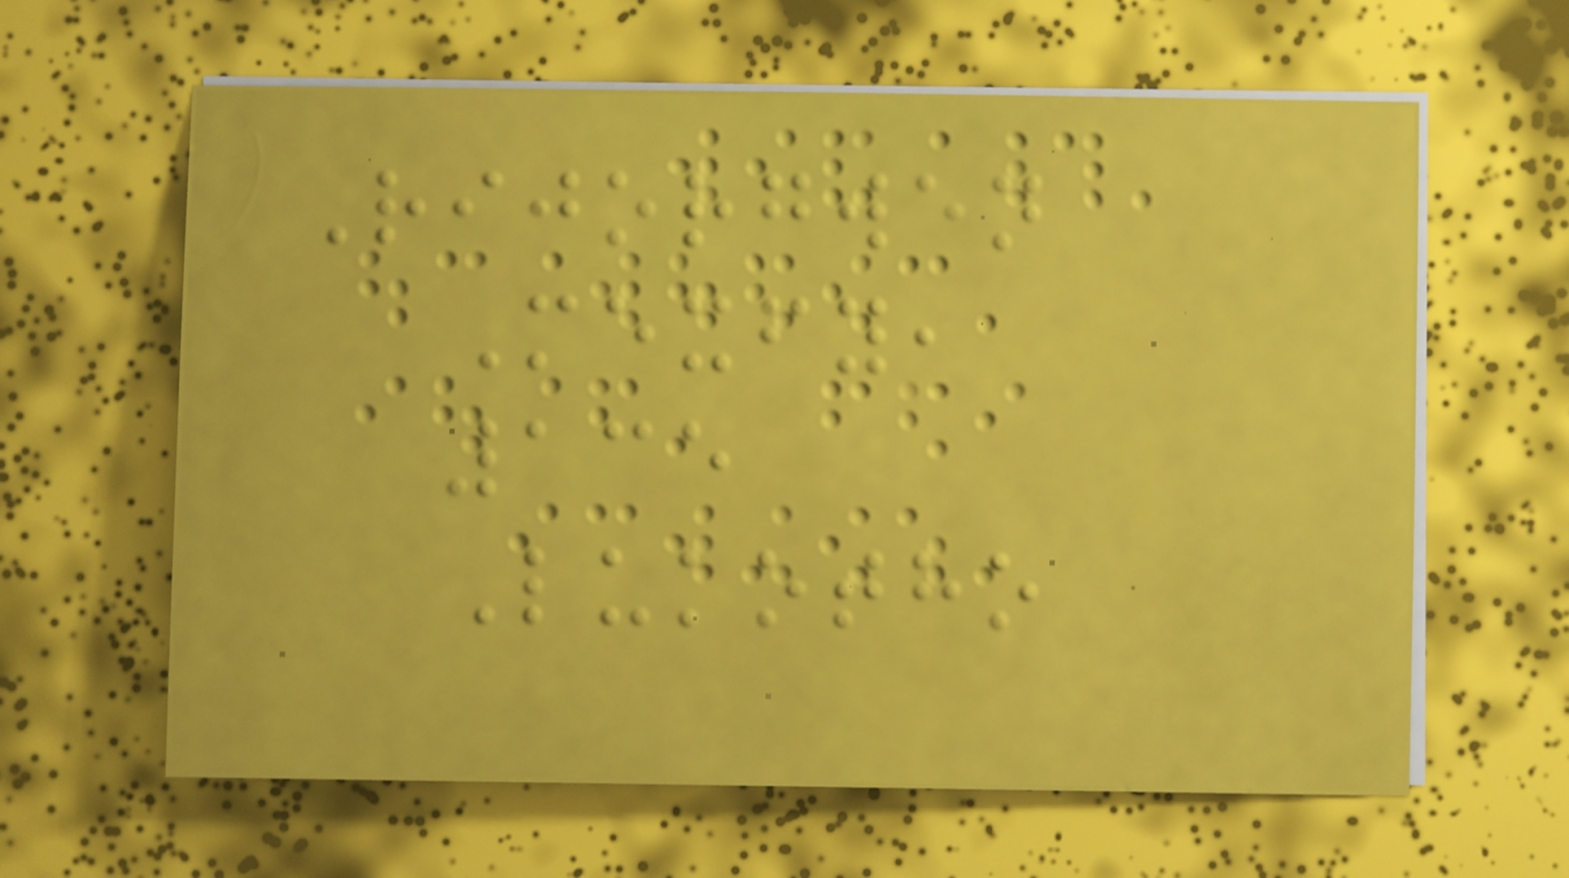Rijorgwen
Mexfy,
135
Lukotho
